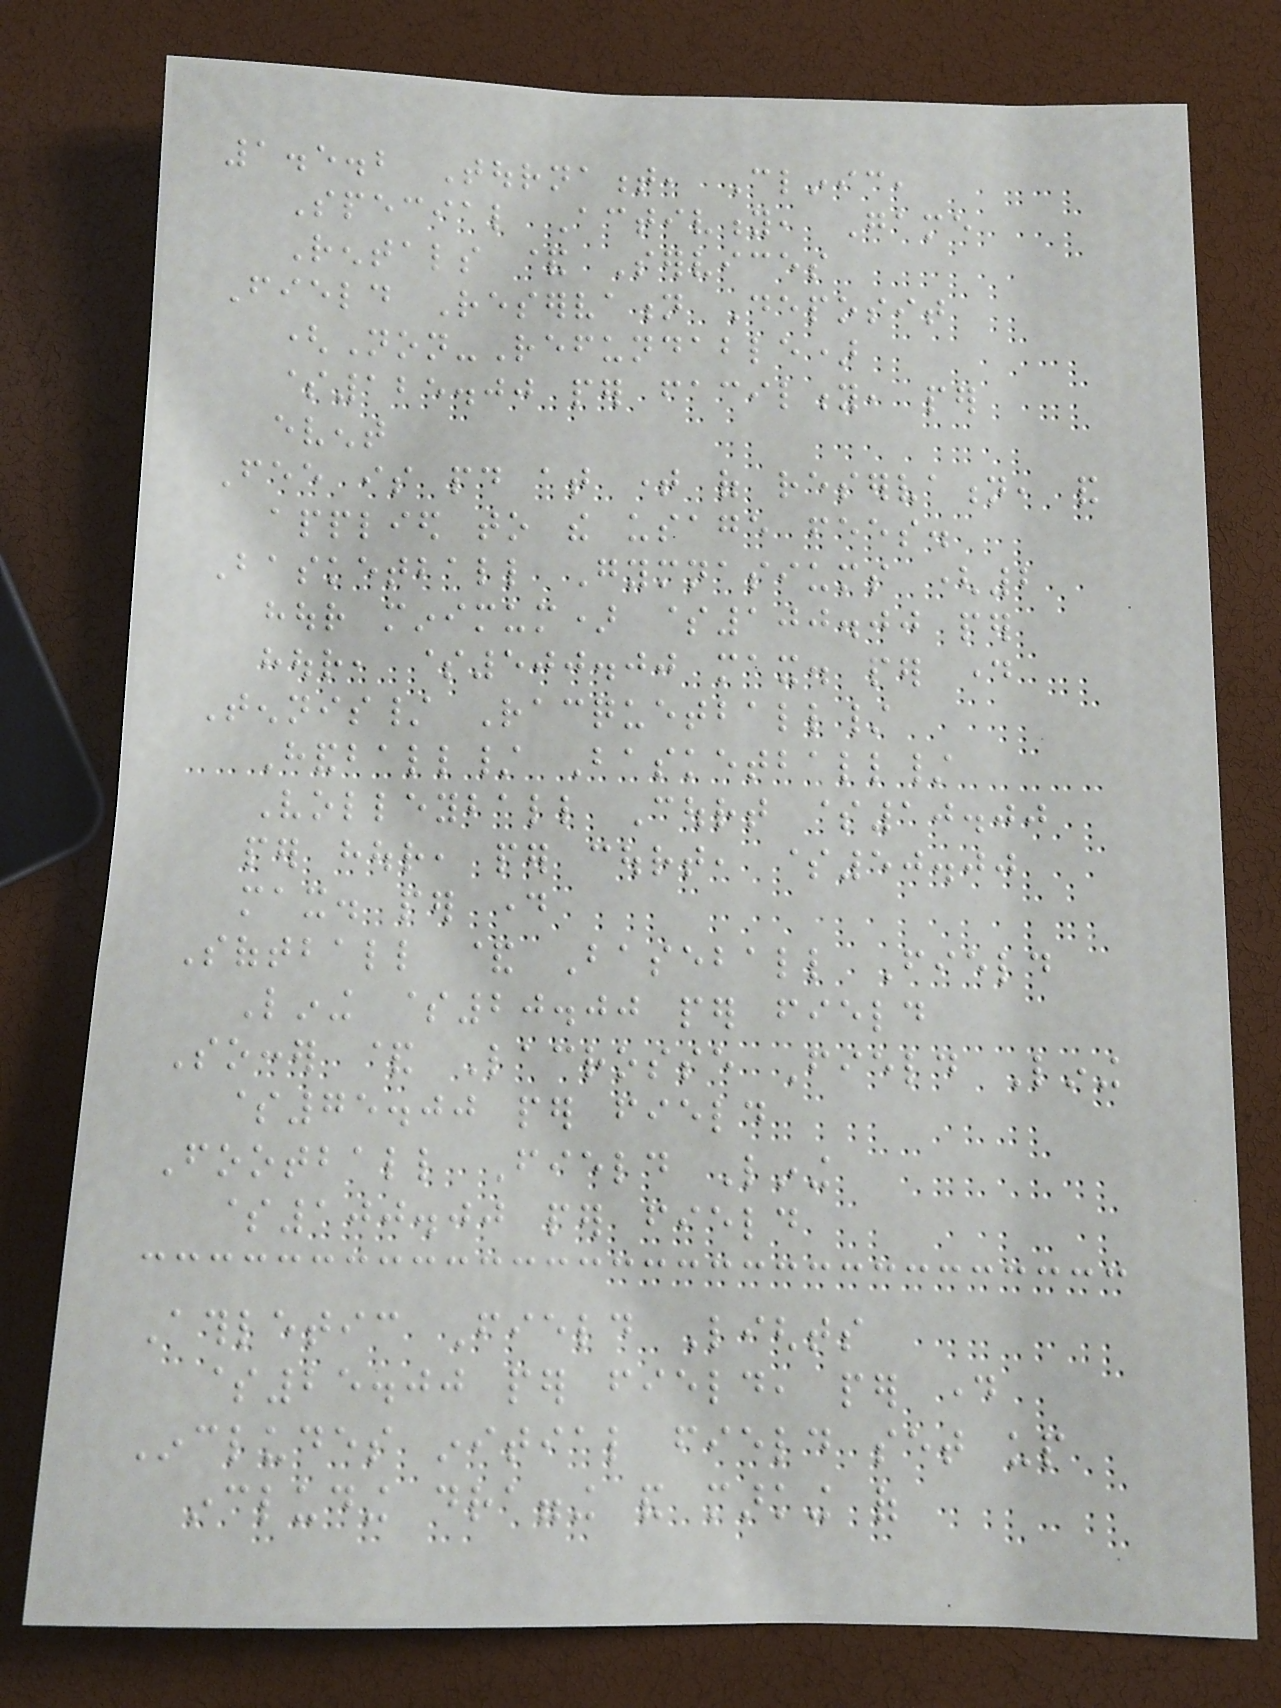1.5.2 Tournament, Clinic,
Special Activity, Game
Rentals & Services
Field Reservation Deposit
(Non-Refundable)
$125.00 per facility, per
event
Fee is paid at time of reservation, and
applied to the usage fees.
Basketball Gymnasiums (2
hour minimum) $100.00 per
hour, $500.00 max. per day
Tennis/ Racquetball/
Handball/ Basketball/
Volleyball Court $10.00
per hour, per court, $50.00
max. per day
Softball & Baseball Field
Lining $20.00 per field
Soccer & Lacrosse Field Lining
$75.00 per field
Football Field Lining
$100.00 per field
Athletic Field Lights
$25.00 per field, per day
Includes initial field set up
including dragging and marking of
